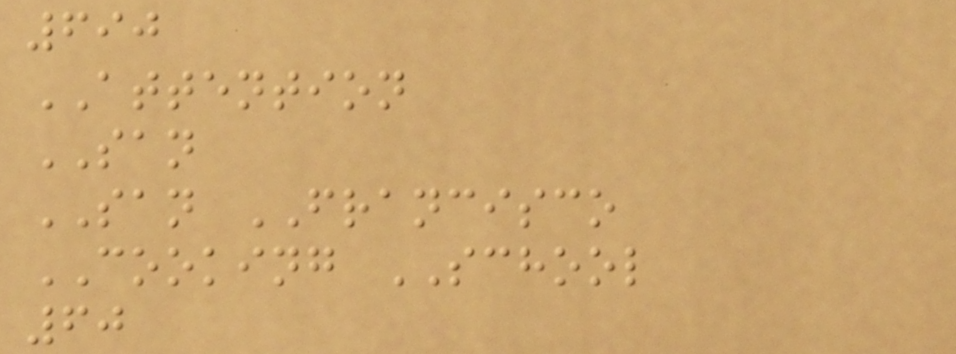690
ATTENTION
SAN
SAN FRANCISCO
COOKING SCHOOL
60
